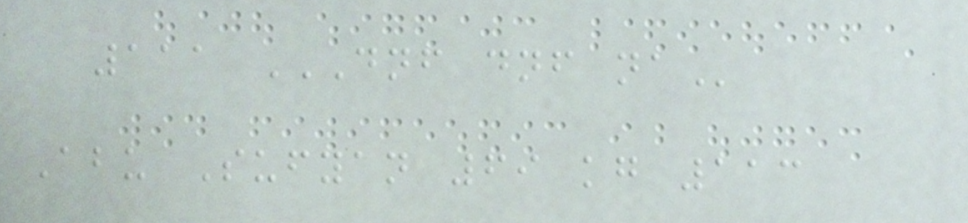111 DNF DNF NA
Abu Sufyan 69 kg 113
